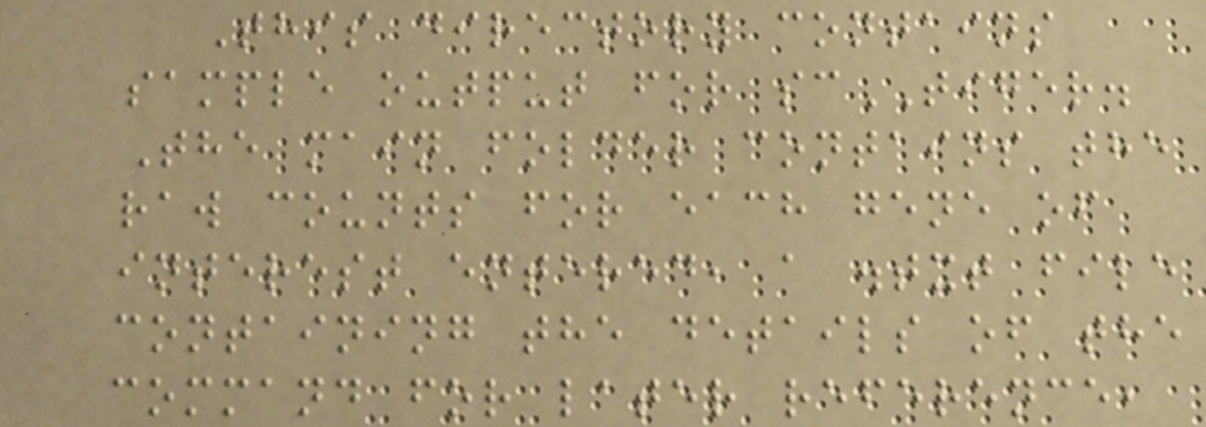This directory contains
sample output for scTIGER.
The main folder contains the
raw counts for each gene of
interest entered, a .txt file
containing the details of the
command for later reference,
